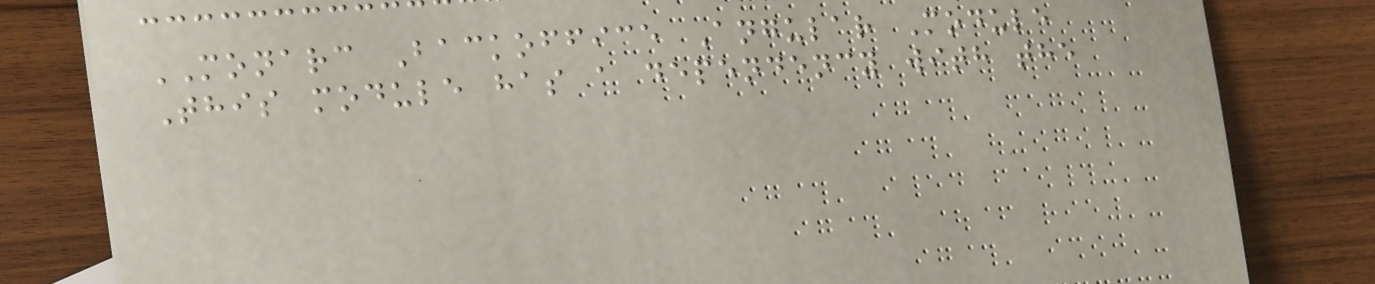MONARC Backoffice Angular Module
This module has a dependency with the
